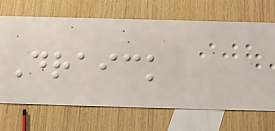Draick
